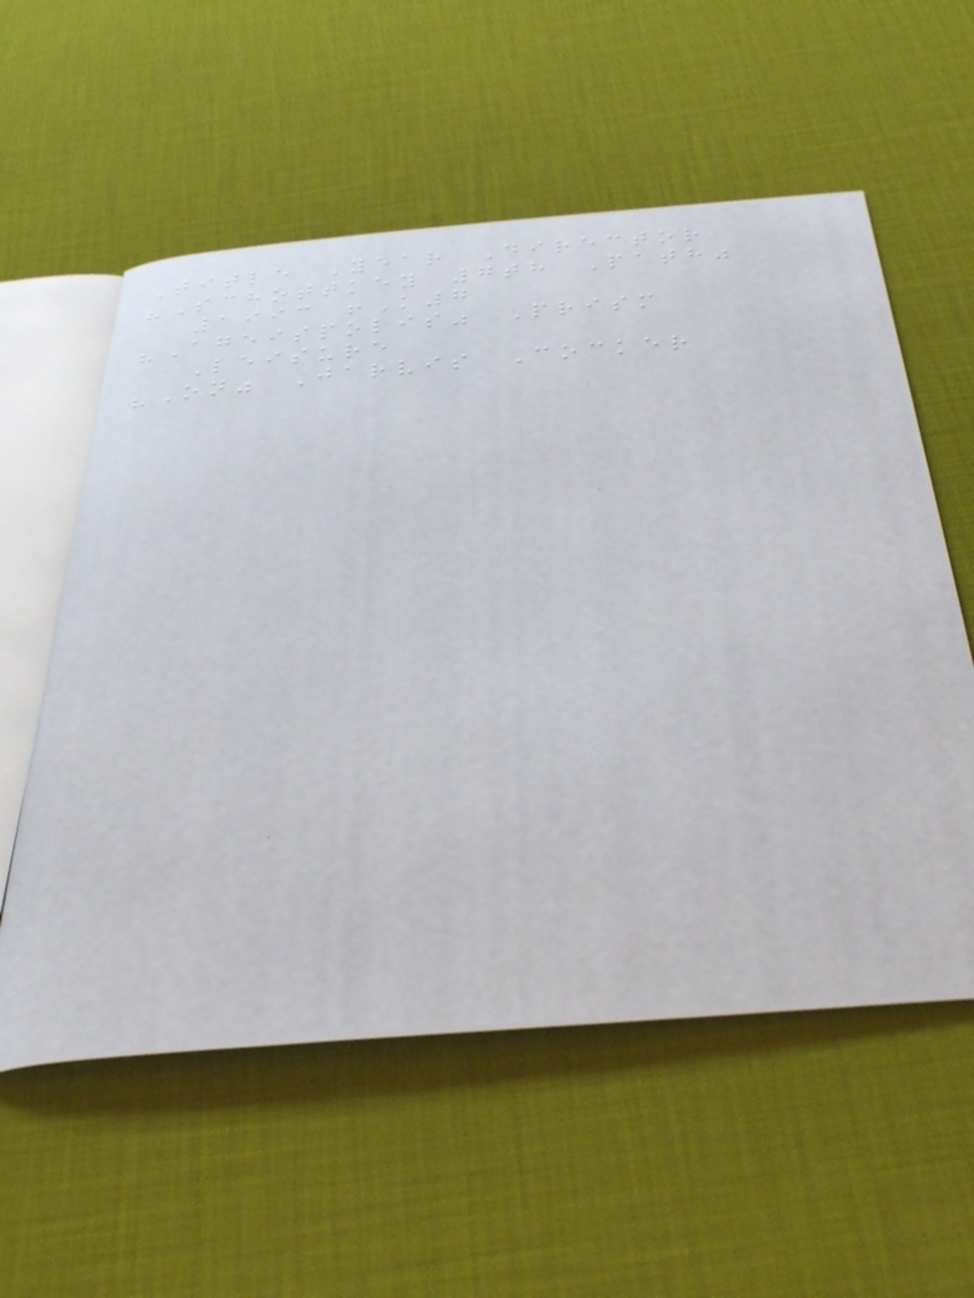Title Year Director
"Schottkey 7th Path"
1993 !K7
"Ageispolis" Prism
Leisure
"On" Jarvis Cocker
